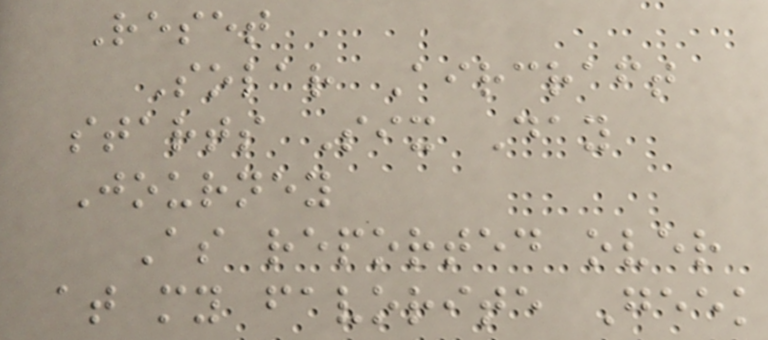Reset
Solar Aircraft
starts Six Day
Journey
As reported over
at my favorite Geek
